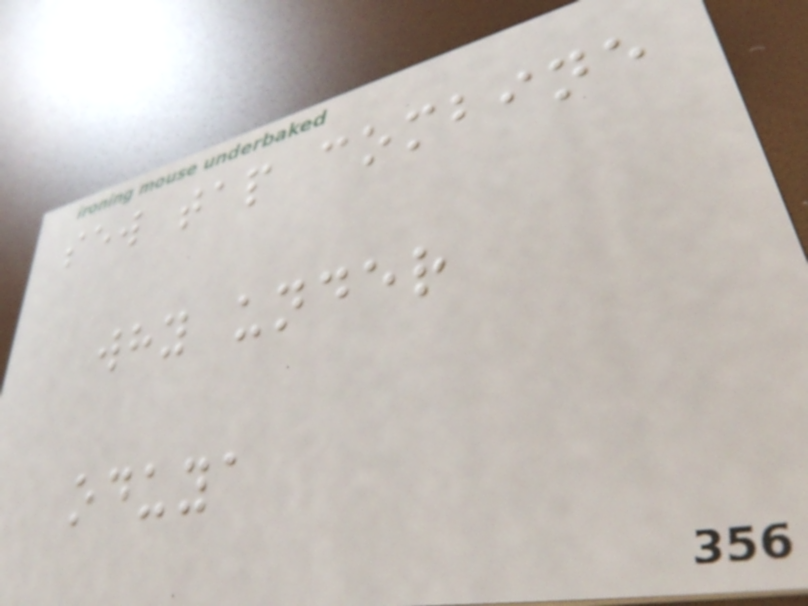sew tap combine
why under
oduya
